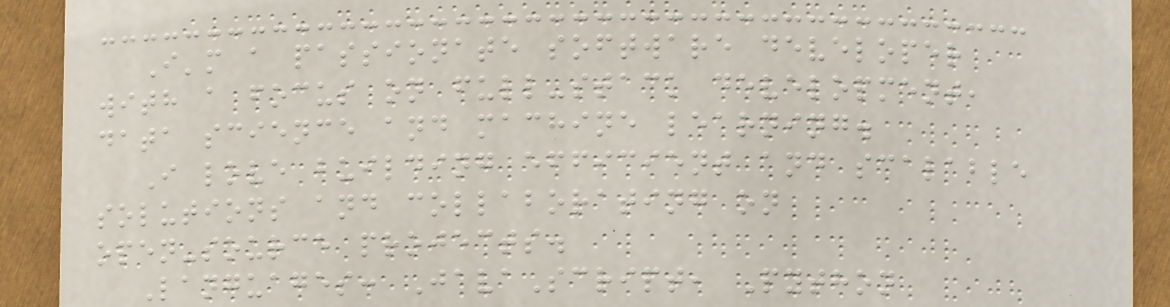I'm a passionate software developer
with a focus on full-stack development,
data science and machine learning.
I love building efficient and scalable
solutions and collaborating on
open-source projects.
Languages: JavaScript, Python
